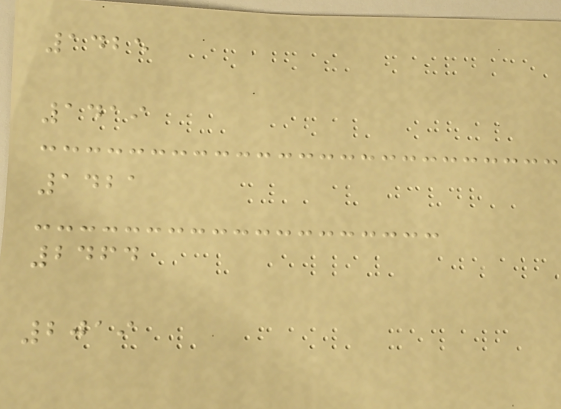1425
1419
1421
2464
2019
